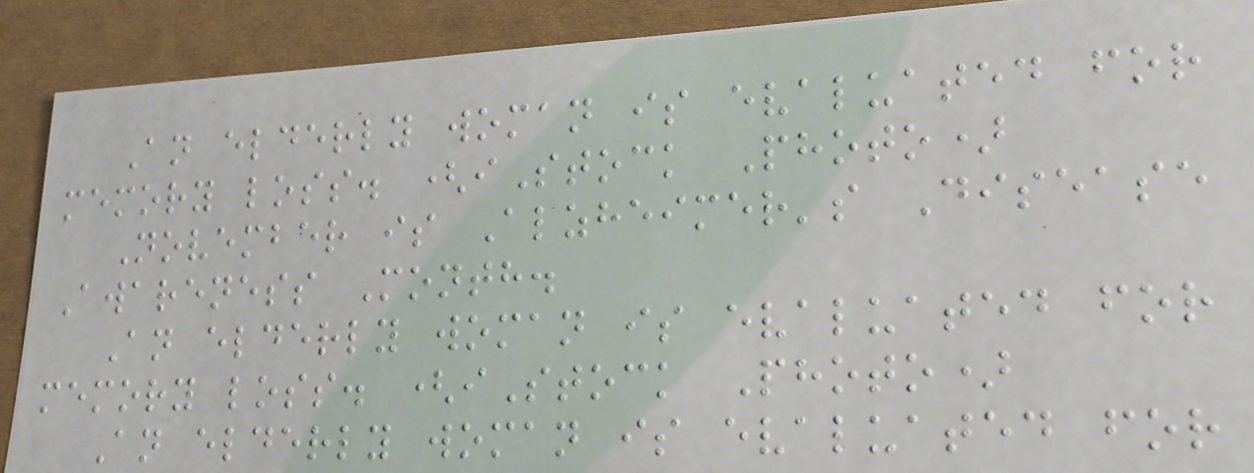An elderly woman is evaluated for
memory loss. (iStock Photo)
November is Alzheimer's Disease
Awareness Month.
An elderly woman is evaluated for
memory loss. (iStock Photo)
An elderly woman is evaluated for
